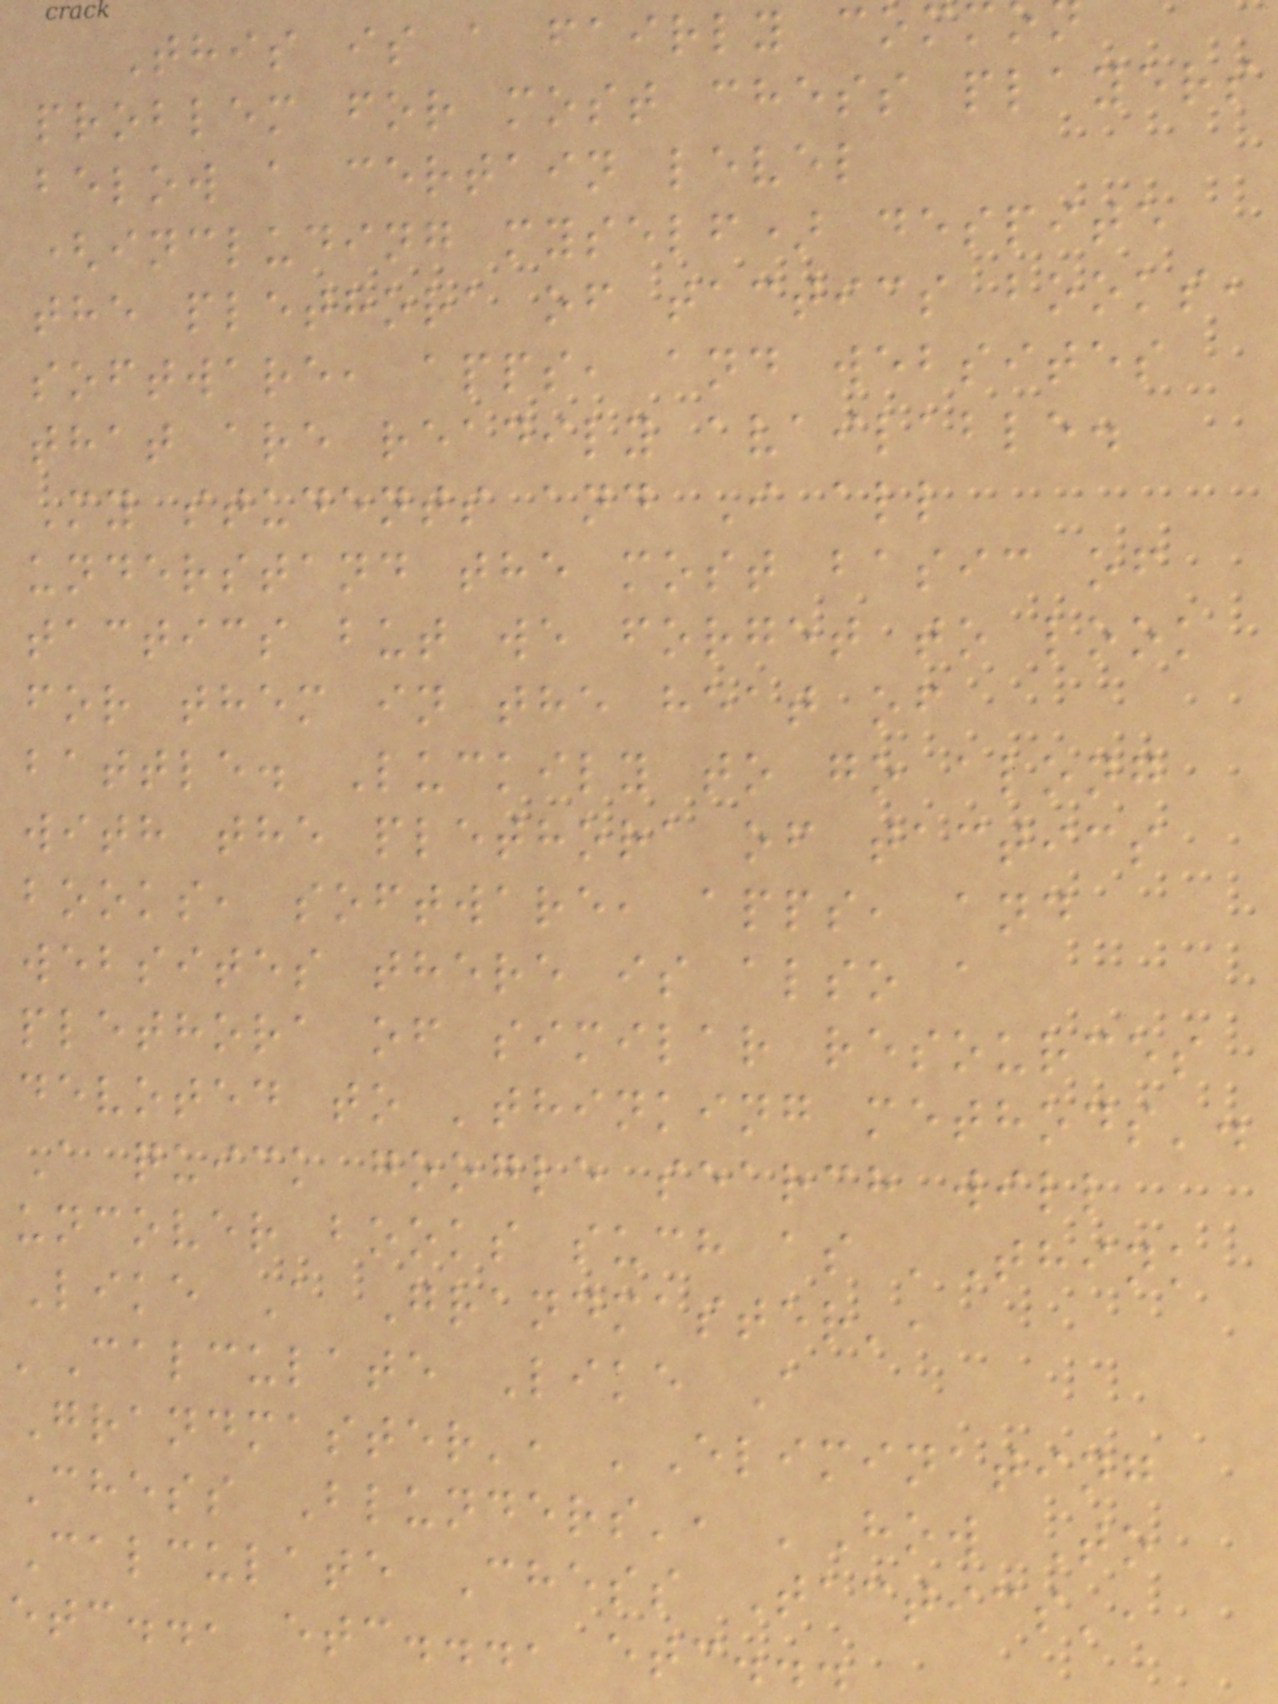This is a fairly com
problem for most chess players
below a certain level
(including myself) despite
the plethora of tactics books,
software, apps, and websites
that are readily available.
My students and I all
understand the most basic of
tactics but we forget to look
for them in the heat of
battle. Luckily to go along
with the plethora of tactics
books, software, apps, and
websites there is also a
plethora of similar resources
devoted to 'thinking methods'.
A quick google search will
uncover books such as 'Think
Like A Grandmaster',
'Calculate Like A
Grandmaster', 'Eliminating
Chess Blunders', 'How To
Calculate Chess Tactics',
etc.., etc..., etc...
